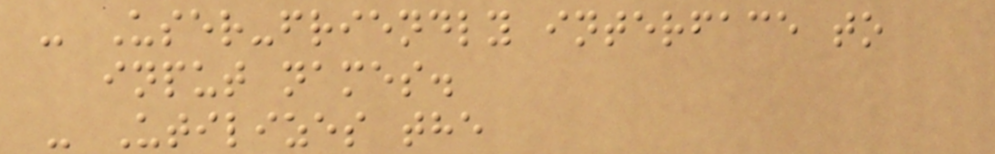- User-friendly interface to
input names.
- Utilizes the
